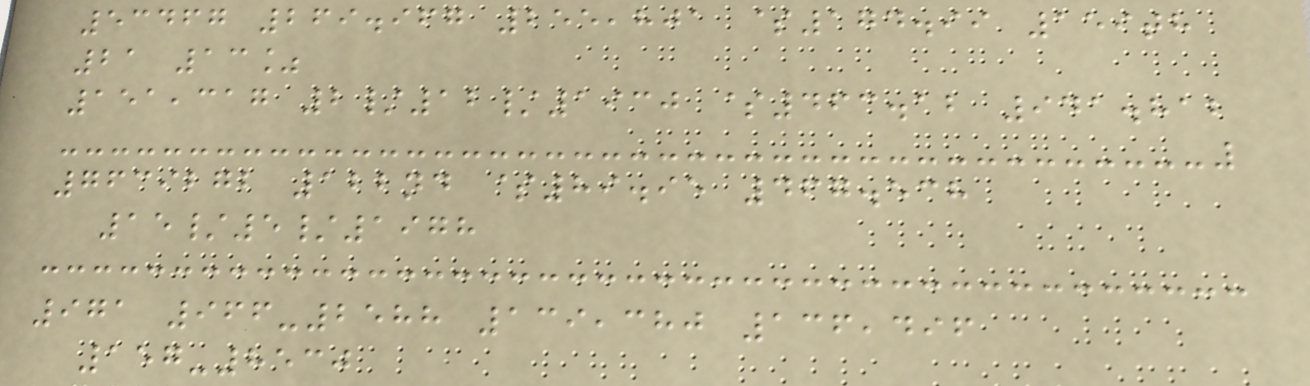53467 269.967 255,801 $174.99 159th
21 13%
151,317 2/12/1930 $463.12 941.812
7639272 122nd $89.95 467.538
15/5/1978
971 966-2588 139,380 136,496
157-8530
